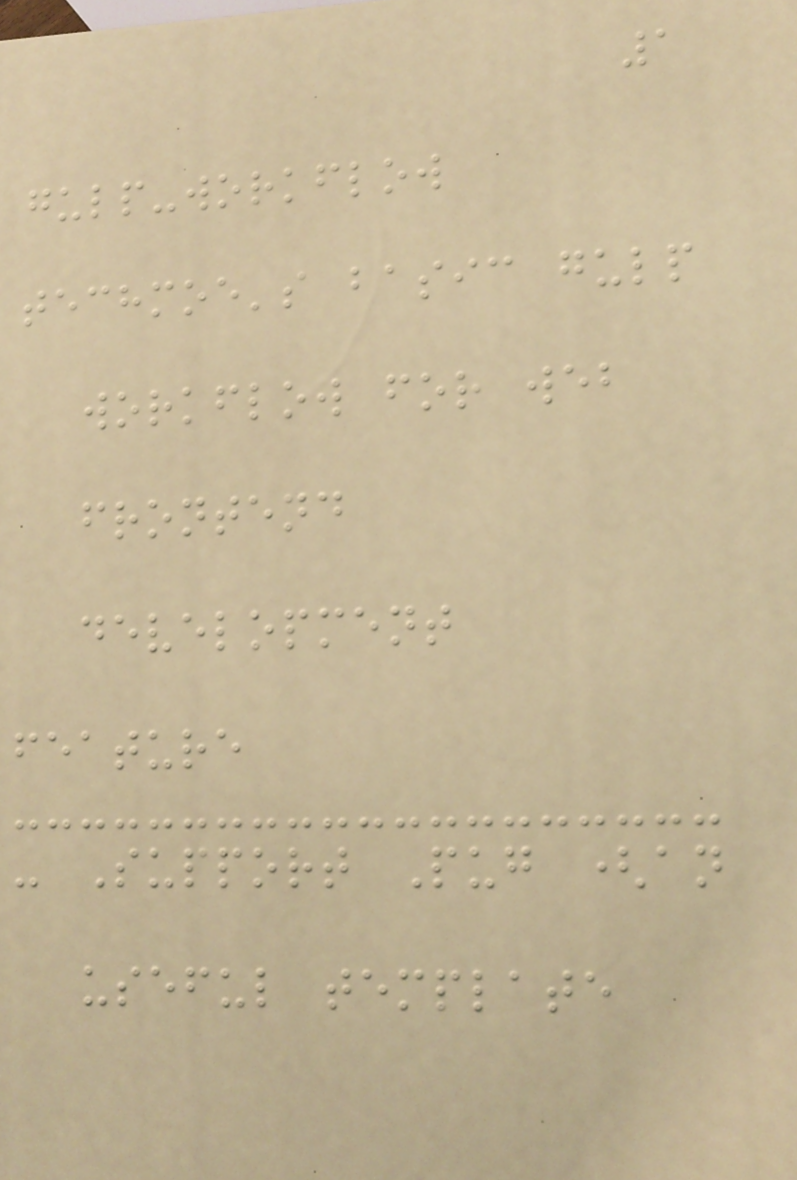1
gulp-workflow
techmoe's basic gulp
workflow for web
frontend
development
feature
- Support Pug (an
useful template
